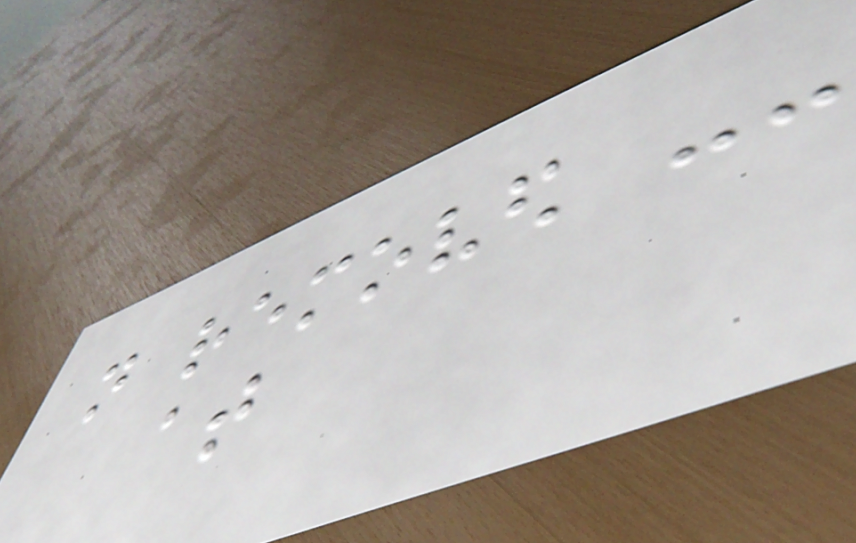not removed --
at
